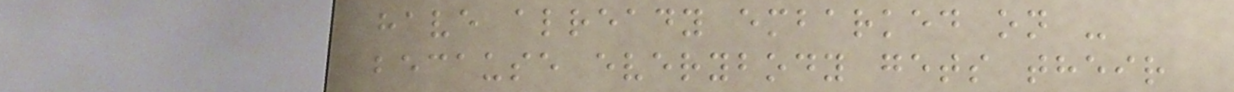have already embarked on -
because everybody gets their
